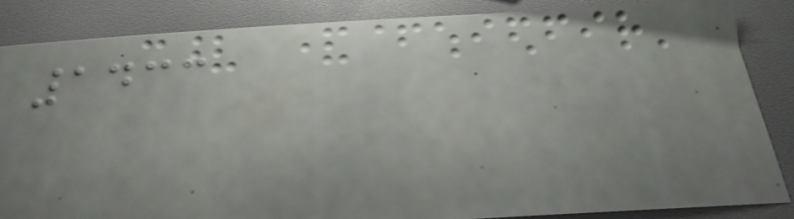1433
